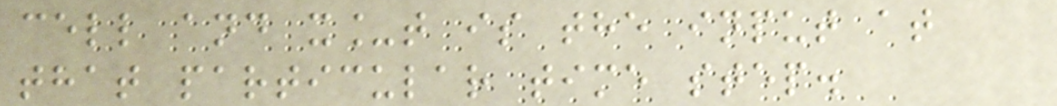cell and x_t is the input at
that particular time step.
